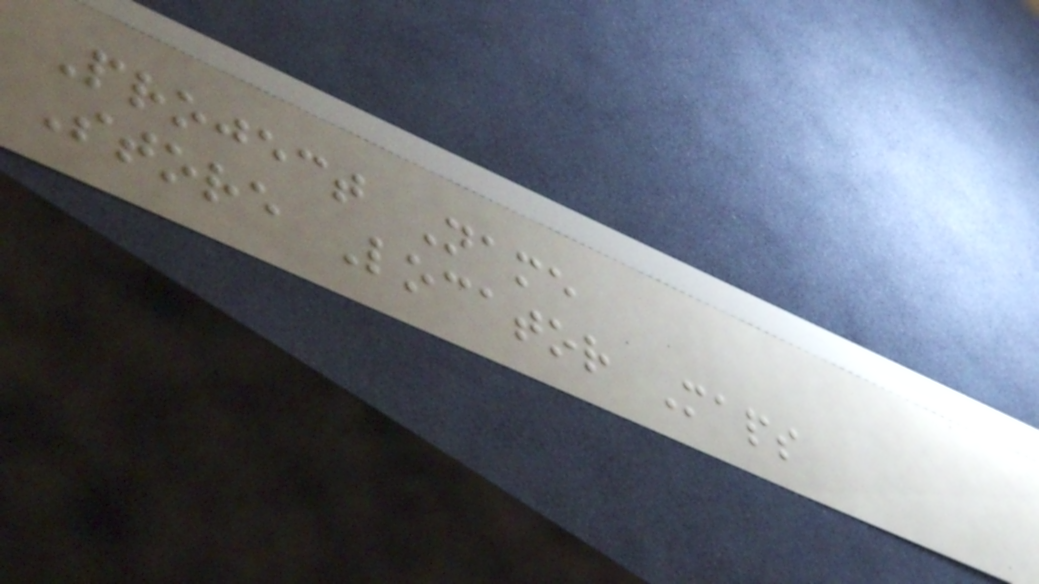Project Name
Store Locator Maps
